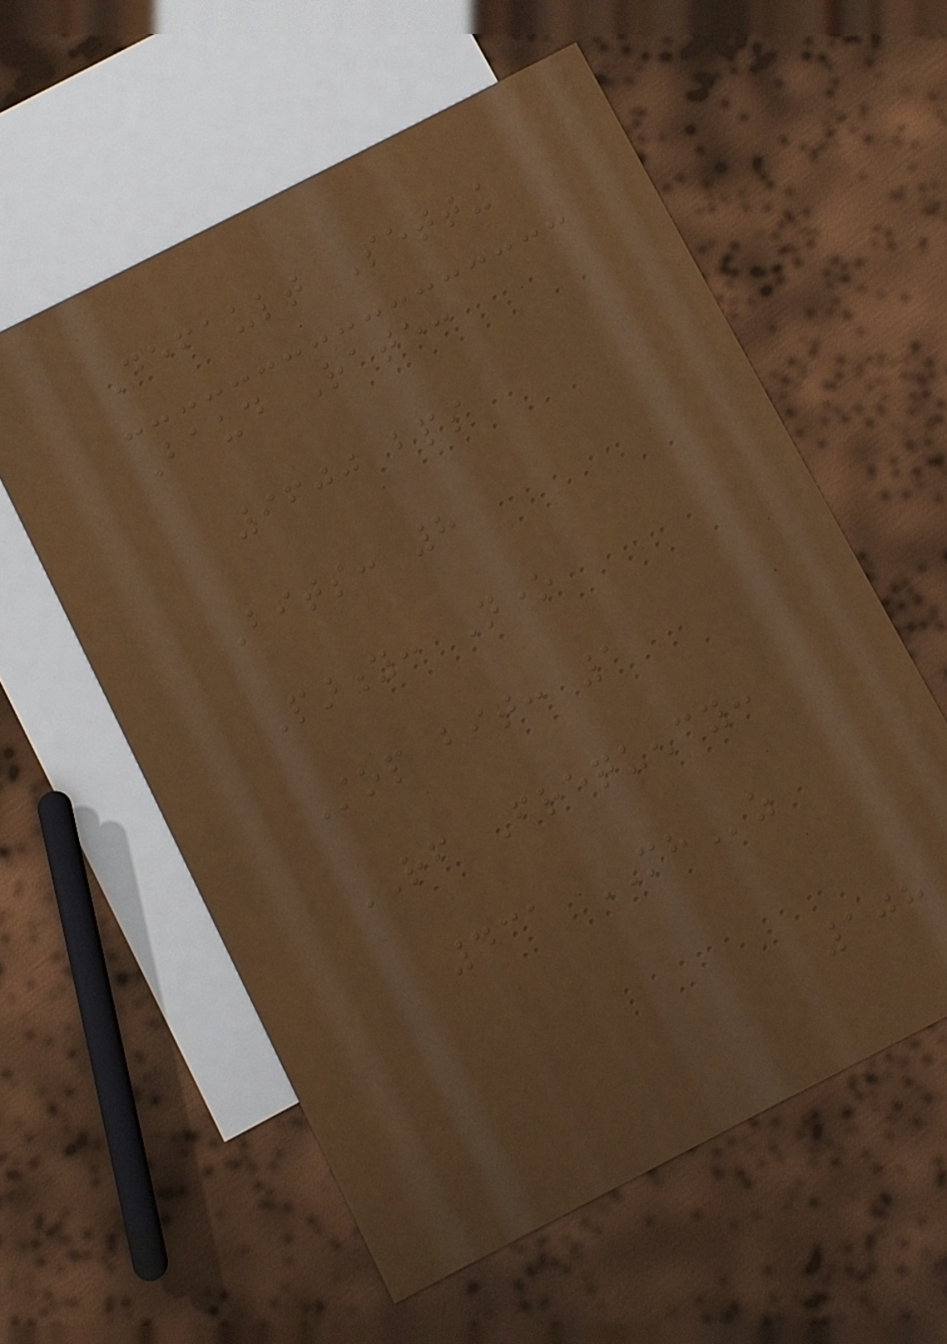Default Setting
Baud Rate:
9600 bps
Bits: 8
Parity: None
Stop bit: 1
RF Frequency:
431 MHz
108
